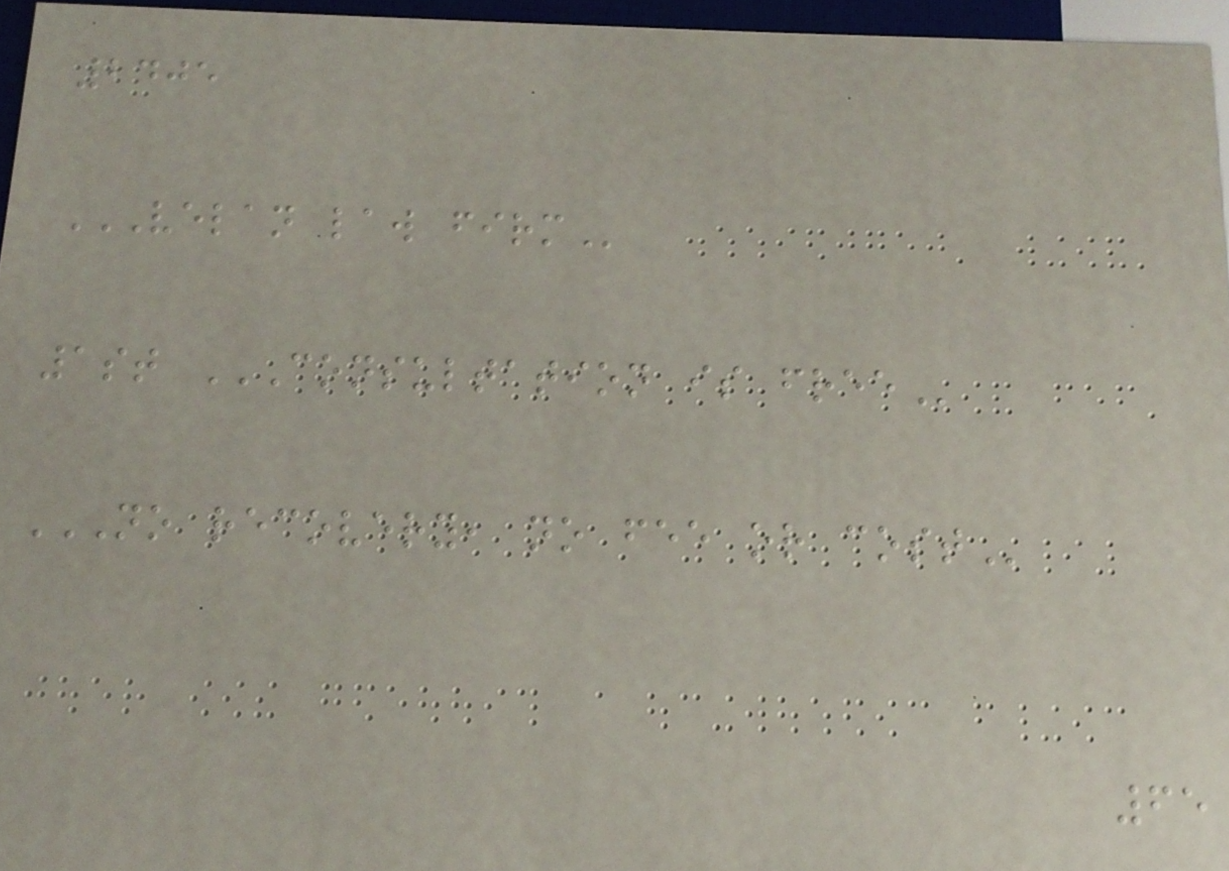2405
VELAN LAW FIRM
1st CONSULTATION IS FREE
NO RECOVERY, NO FEE OR COST
65
